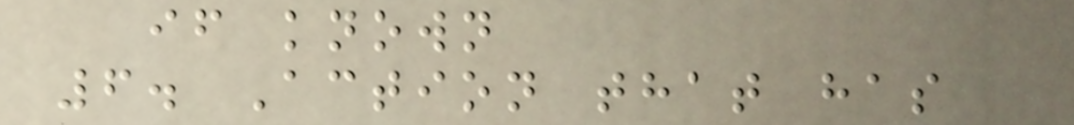if known
6. Action that has
